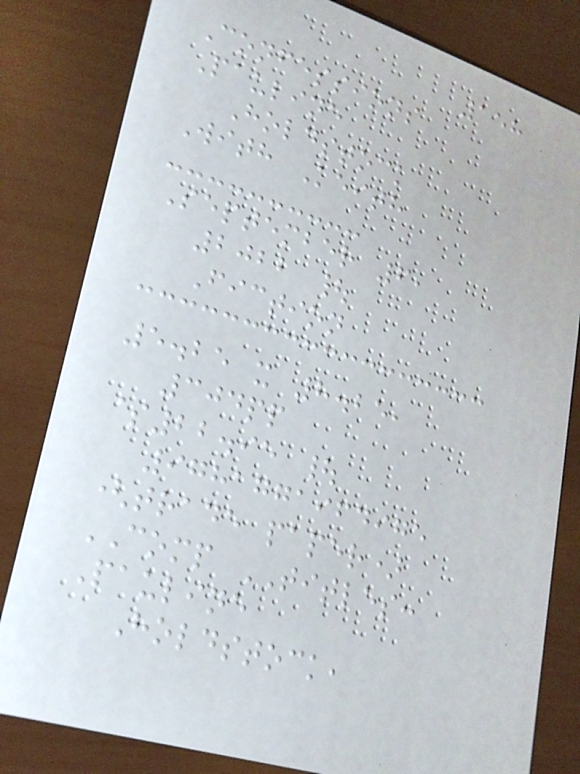158
Confessions
Pauline
Holdstock
With Keith
September 6,
2022 |
Fiction
5.25 x 8.25,
304pp
$22.95 |
9781771964975
(trade paper)
COMP TITLES:
Pauline
Holdstock,
